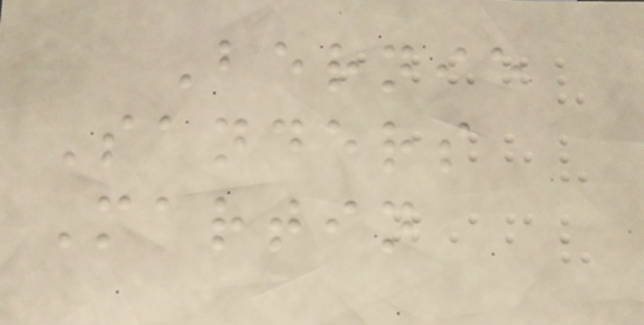Bernie
Sanders
Martin
